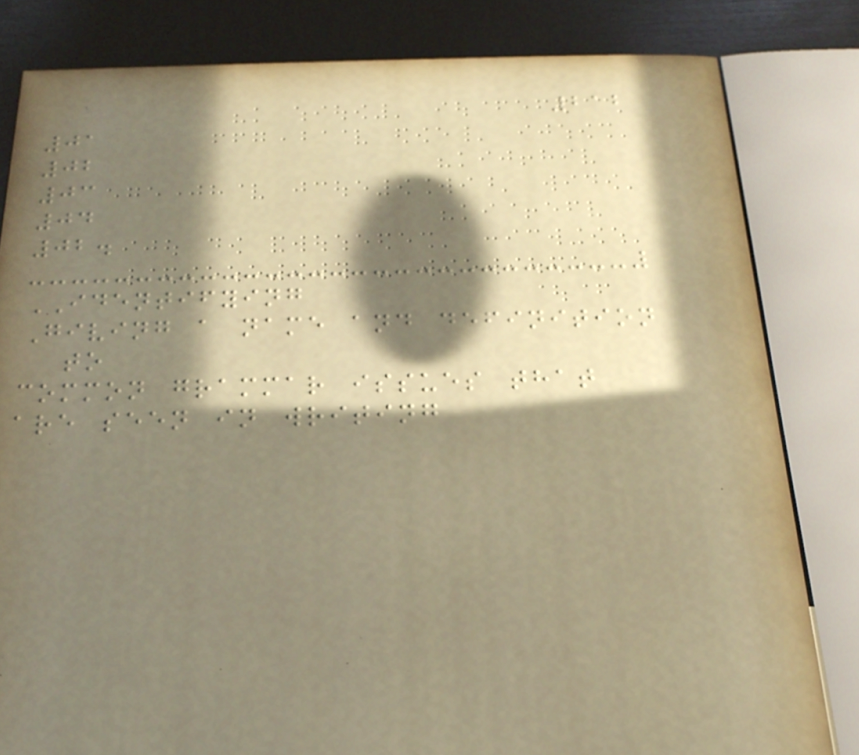212
01
02
03
04
02.
IDENTIFYING
Giving a name and definition
to
common grammar issues that
are seen in writing
